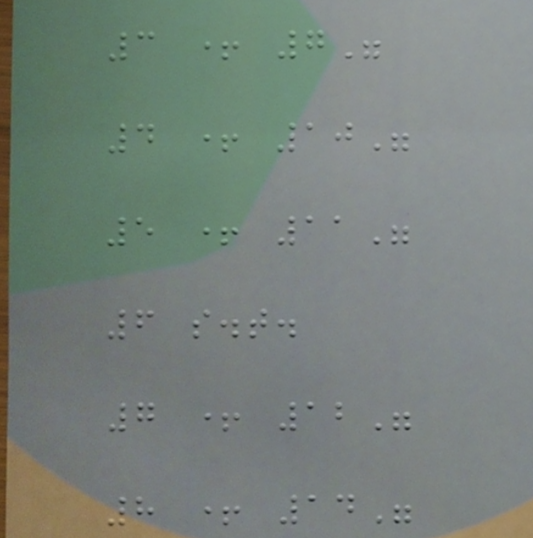3 + 7"
4 + 10"
5 + 11"
6 s.t.
7 + 12"
8 + 14"
